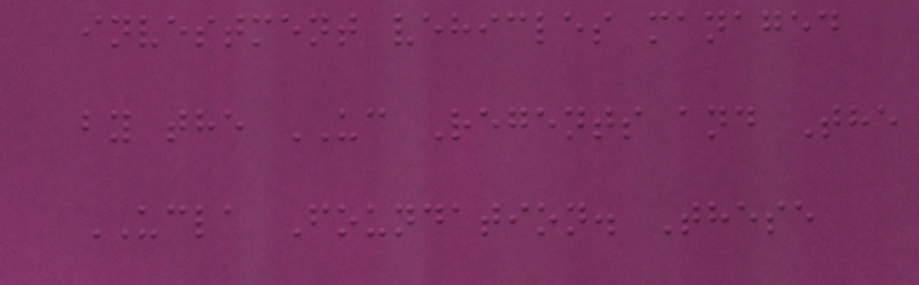investment vehicles managed
by the UC Regents and The
UCLA Foundation. These
